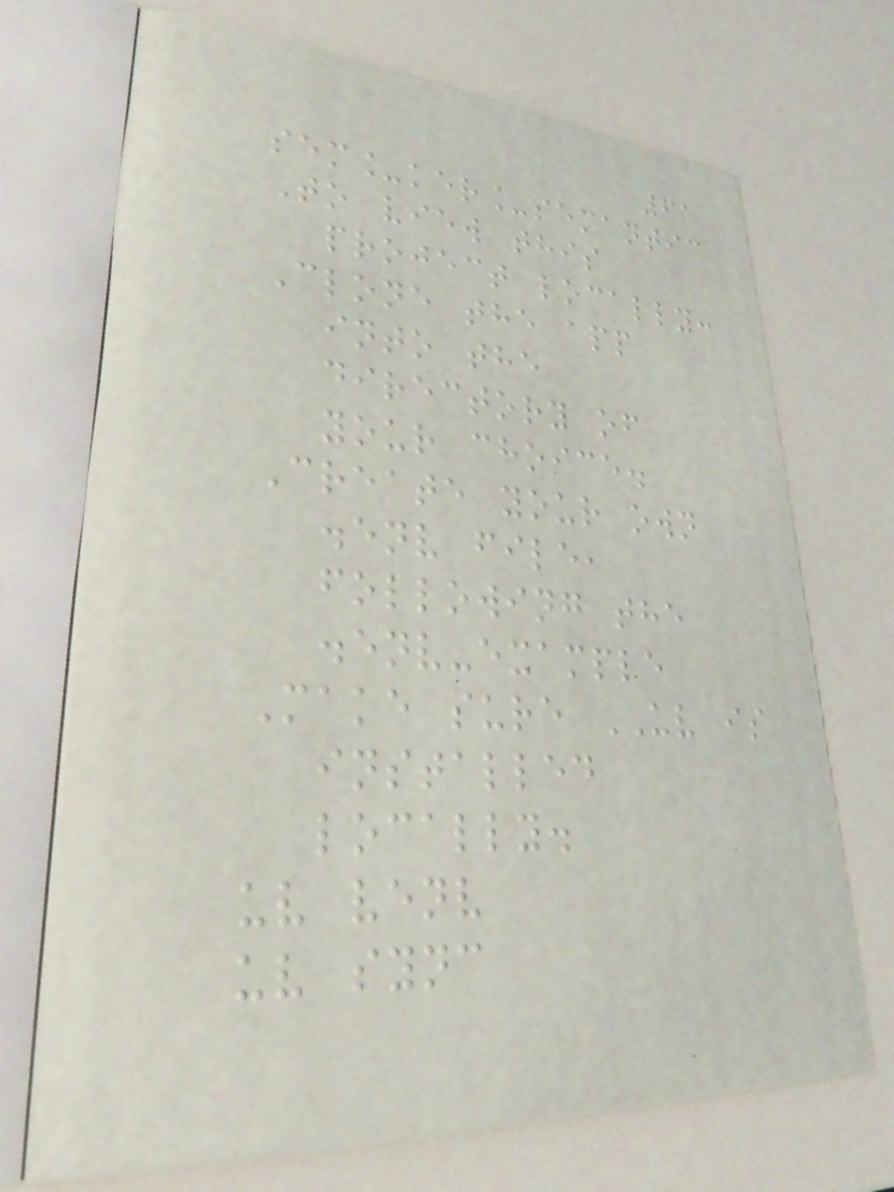61
sem_ker_semantic
To view this
project locally:
Clone the app
into the
directory of
your choice.
Create your own
.env file,
following the
.env-example
Make sure UV is
installed
locally.
uv venv
uv sync
